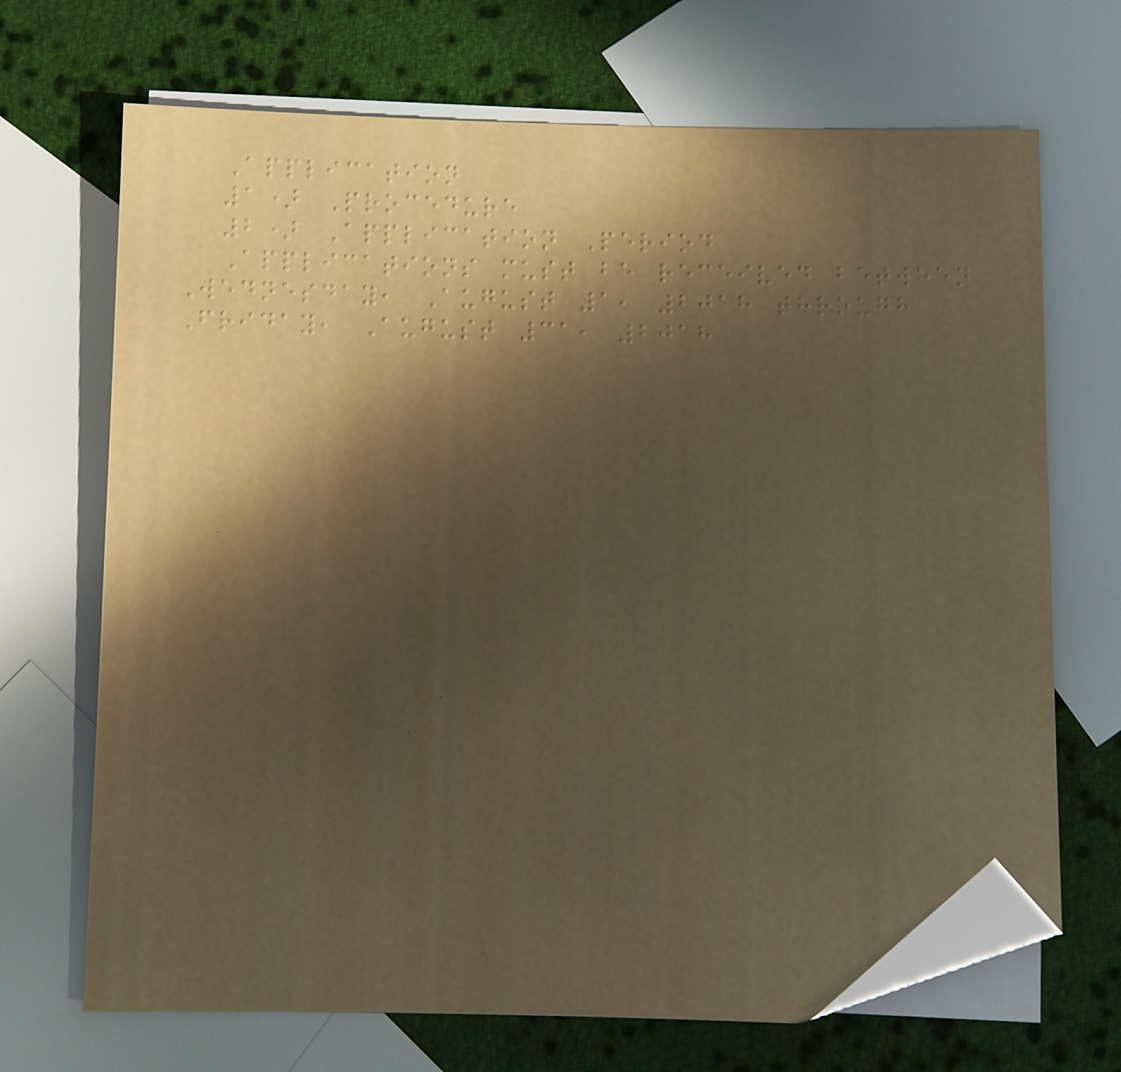Application
1) Procedure
2) Application Period
Applications must be received between
Wednesday, August 1, 2018 through
Friday, August 31, 2018
